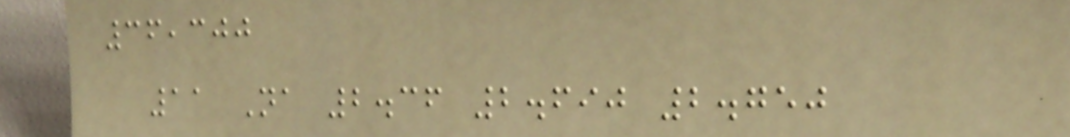36,300
11 Na 2.36 2.690 2.750
